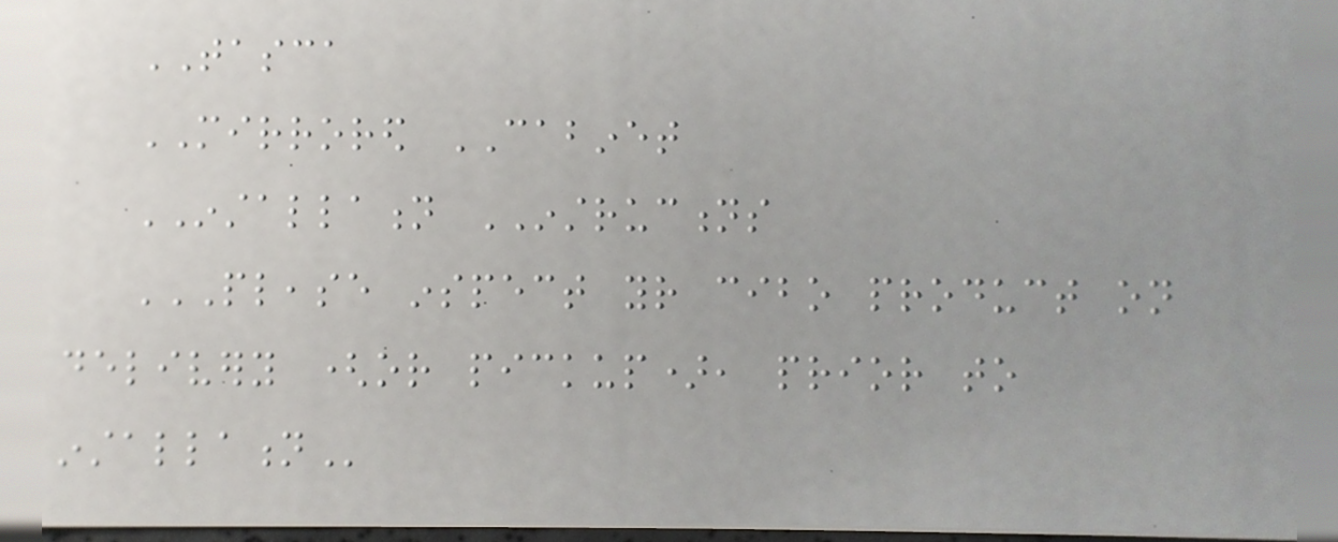TASCA
MIRRORED CABINET
INSTALLATION INSTRUCTIONS
PLEASE INSPECT YOUR CIBO PRODUCT ON
DELIVERY (OR PICKUP), PRIOR TO
INSTALLATION
